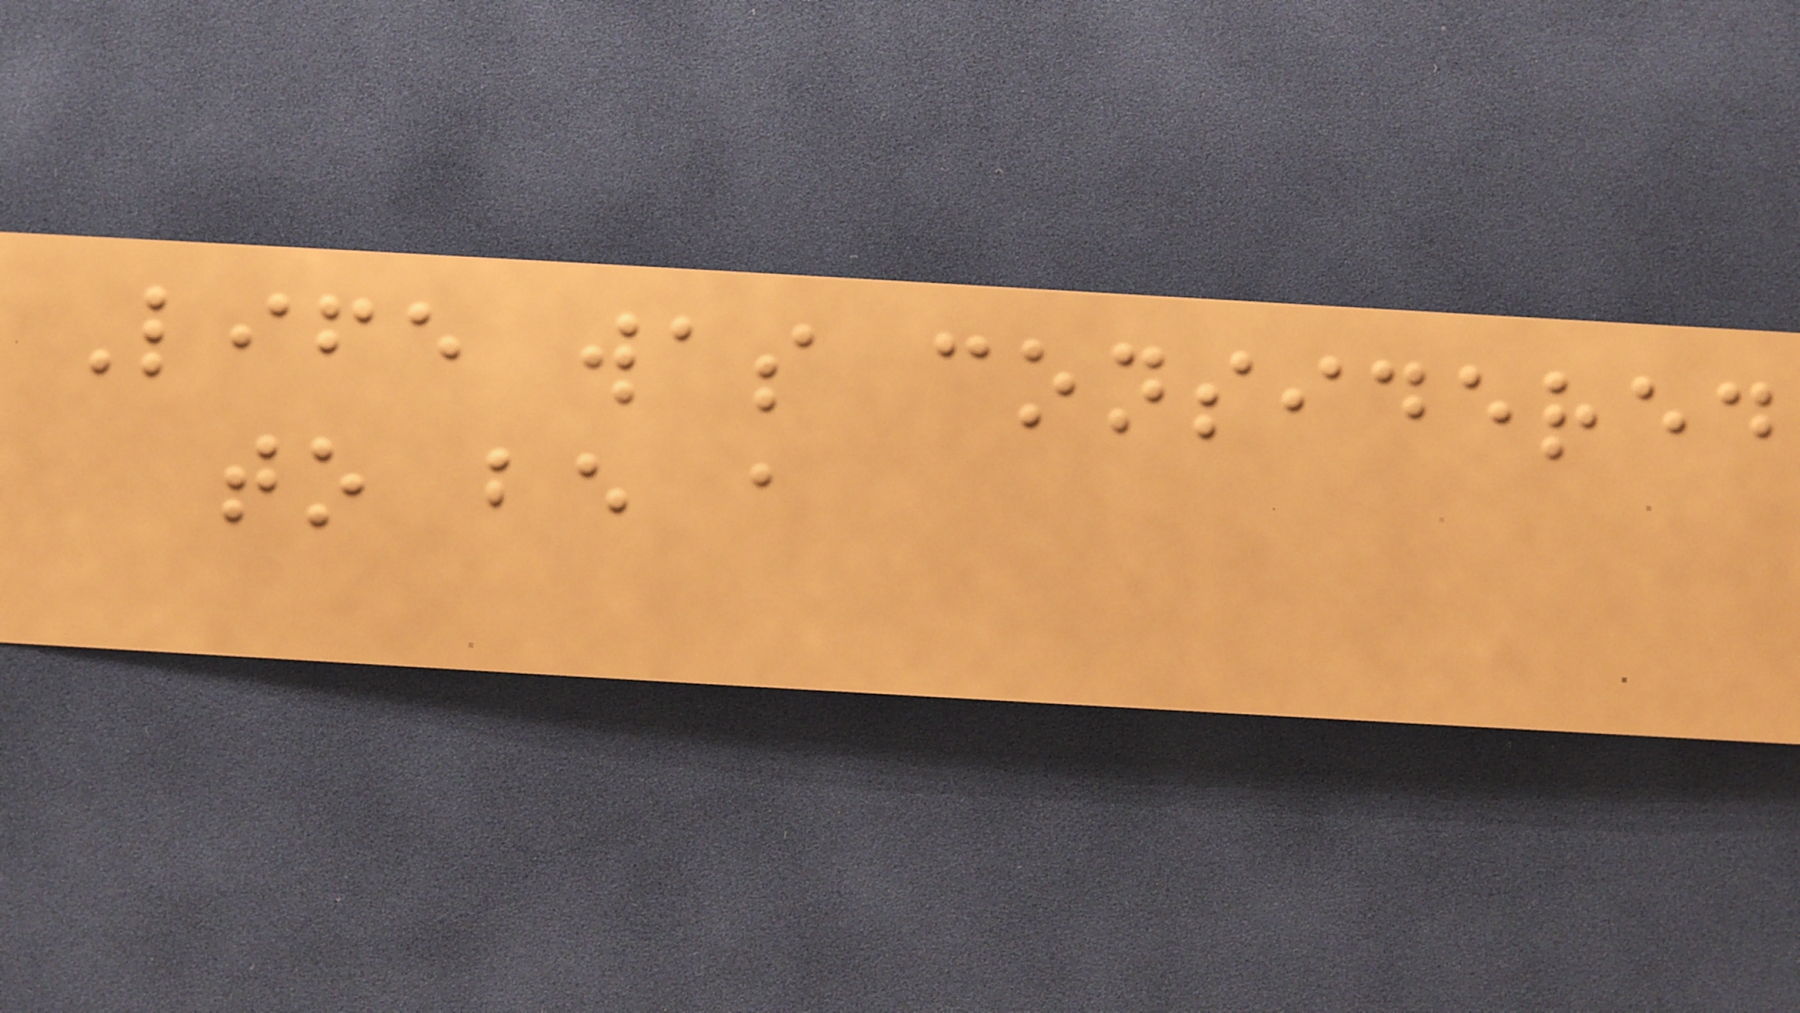Life was considered
to be a
